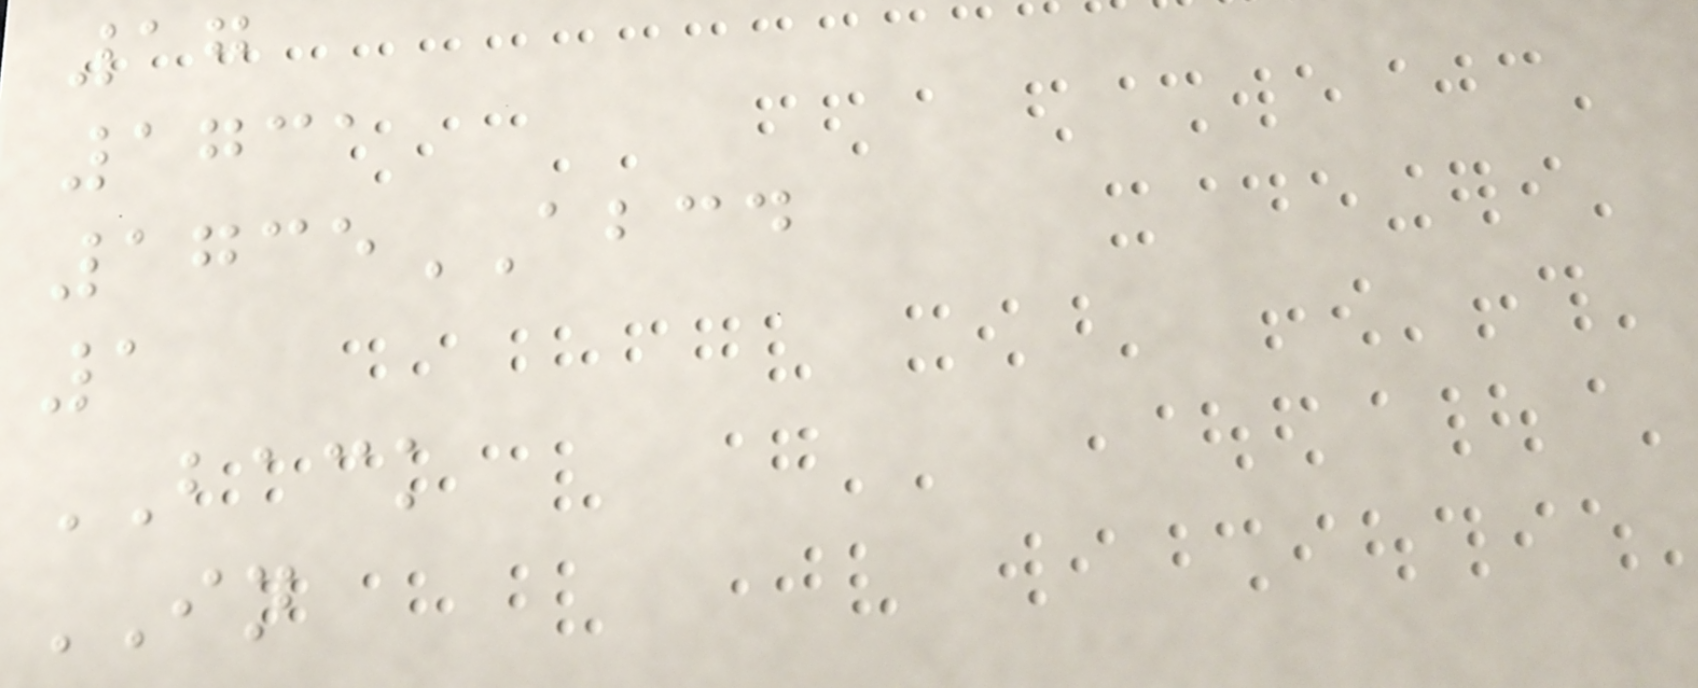17
1731
1735ABCD
1
BACK
IN
